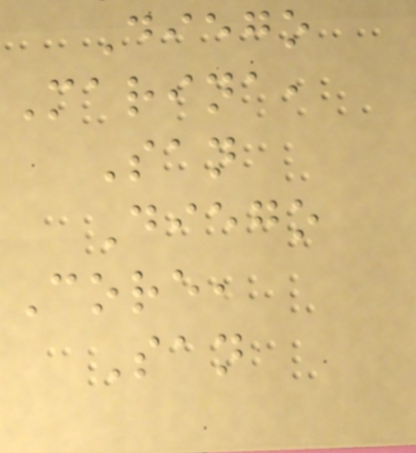Diego
Marina,
San
Diego
Core,
San
